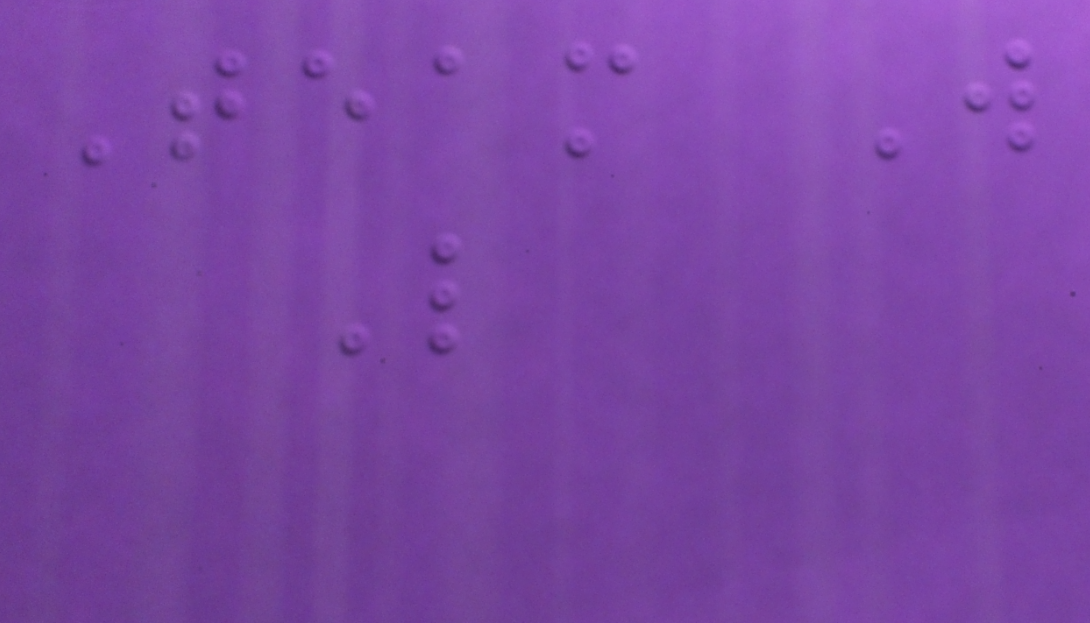Team W
L
